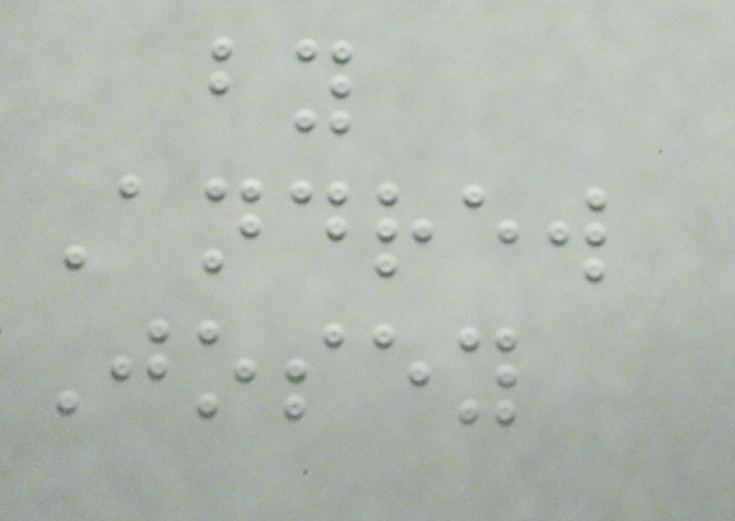by
Andrew
Josey
